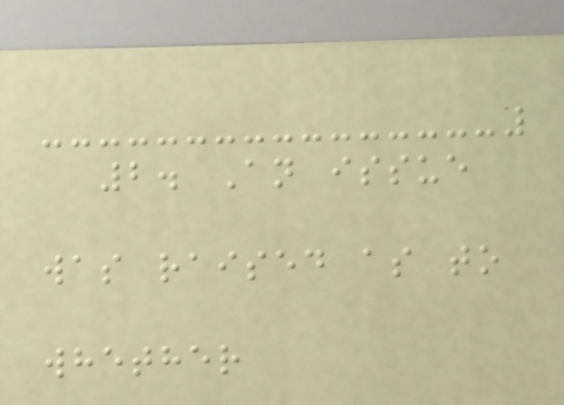2. An issue
was raised as to
whether
